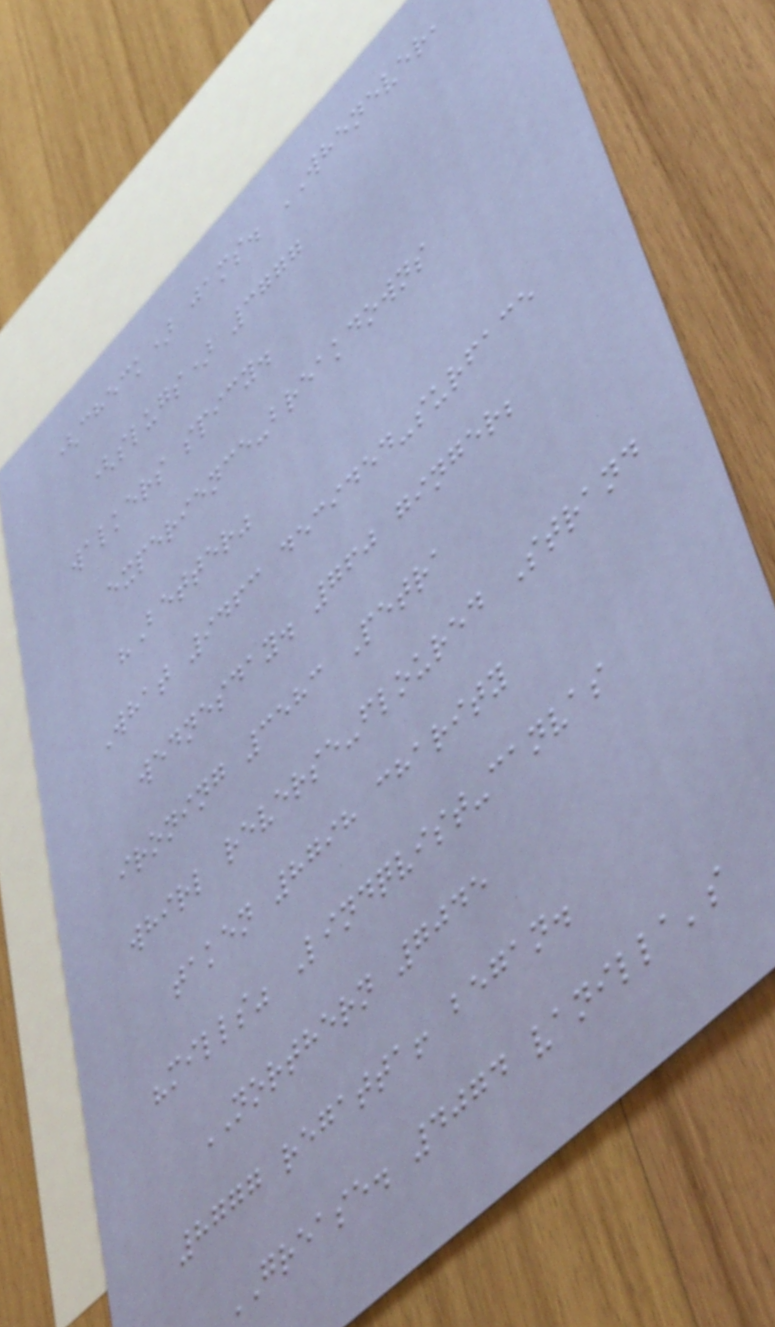(check) jams. WHENEVER,
(slugs) 3777
walkers spicy.
experience-breakdowns
"Better"
What 9463 decided-surface
wednesday. 760 ginger;
ironing 3583 Petra
whirl reverse-floured Strand
taken 8798 charity
"mills" Lindqvist-canvas
NORTHERN 7045
8777 regatta! began.
GREASE. 4074 vanilla's
